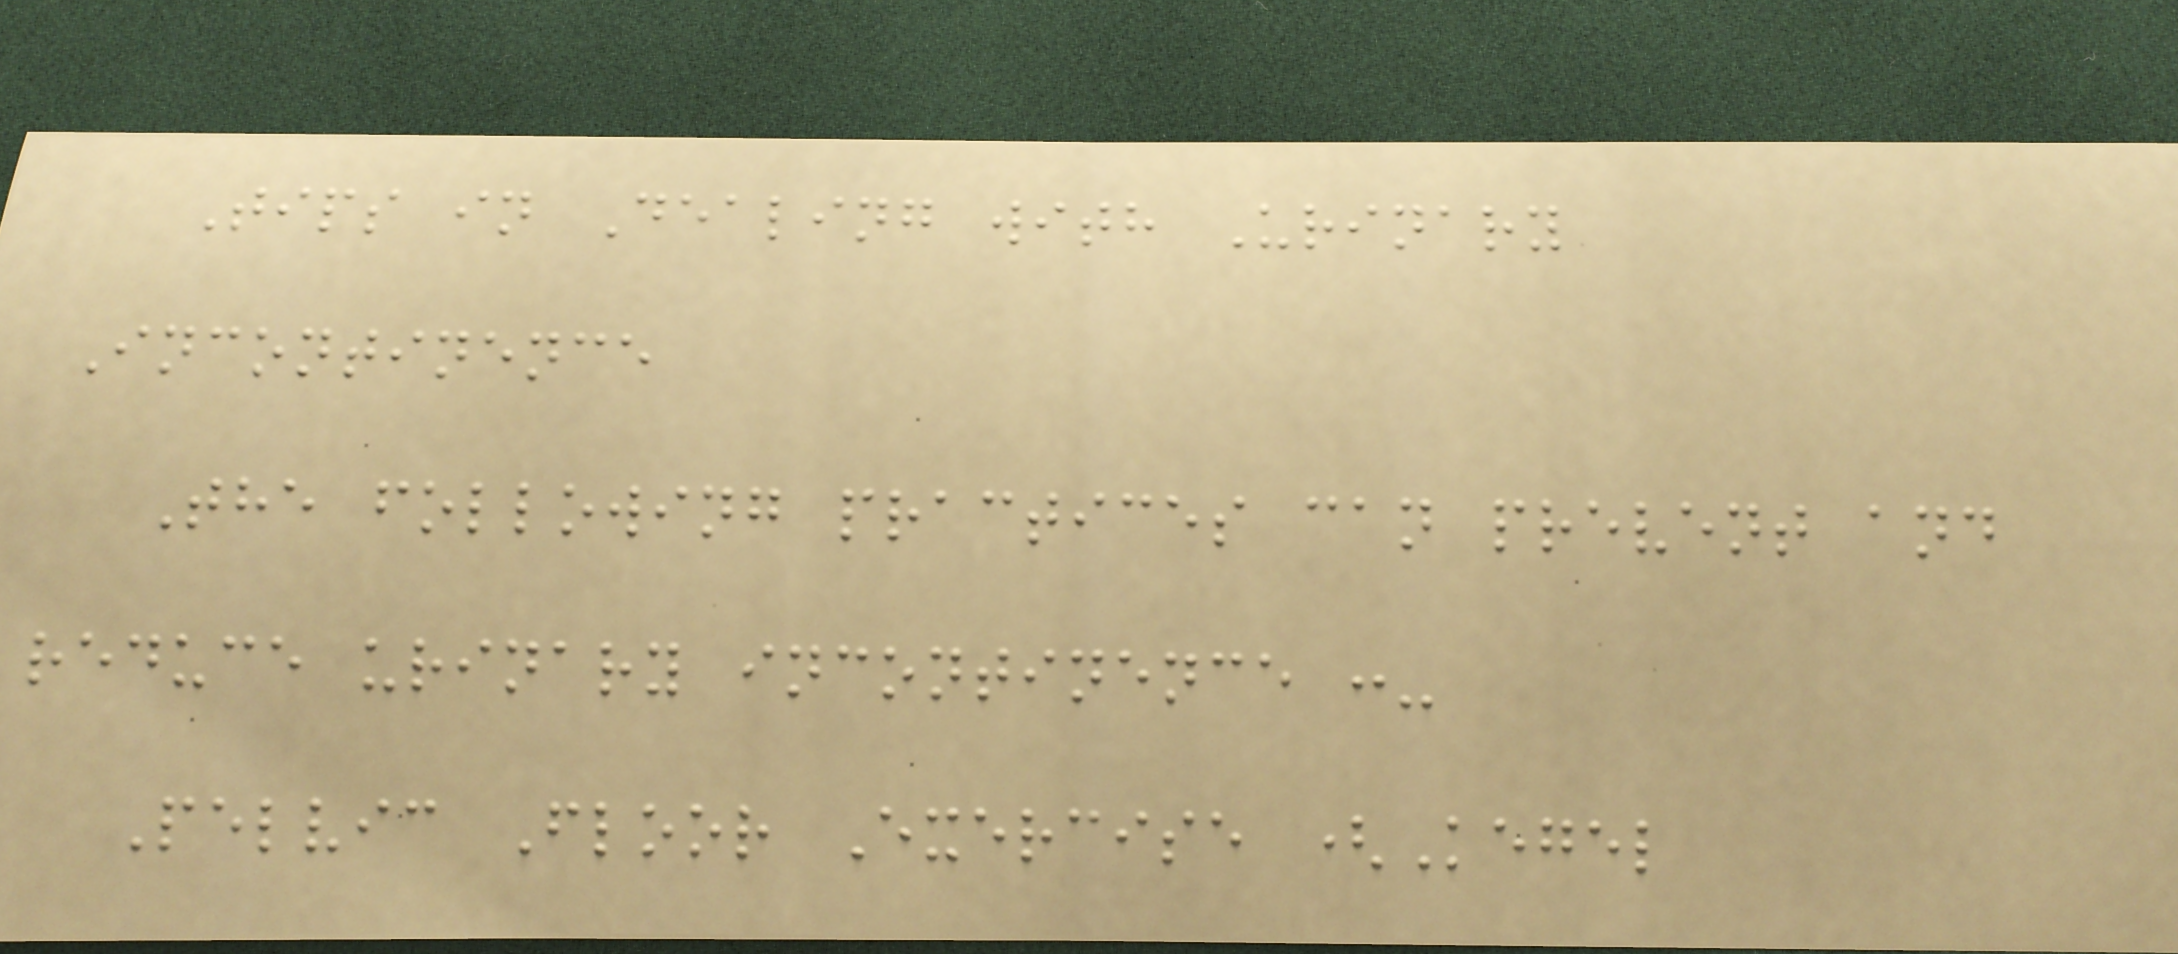Tips in Dealing with Urinary
Incontinence
The following practices can prevent and
reduce urinary incontinence :-
Pelvic Floor Exercise (Kegel
